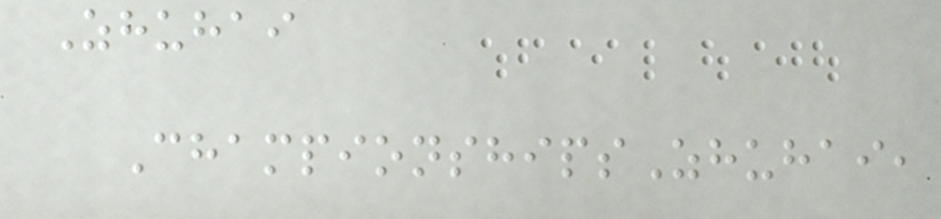Zhuhai
ChampionshipsZhuhai,
